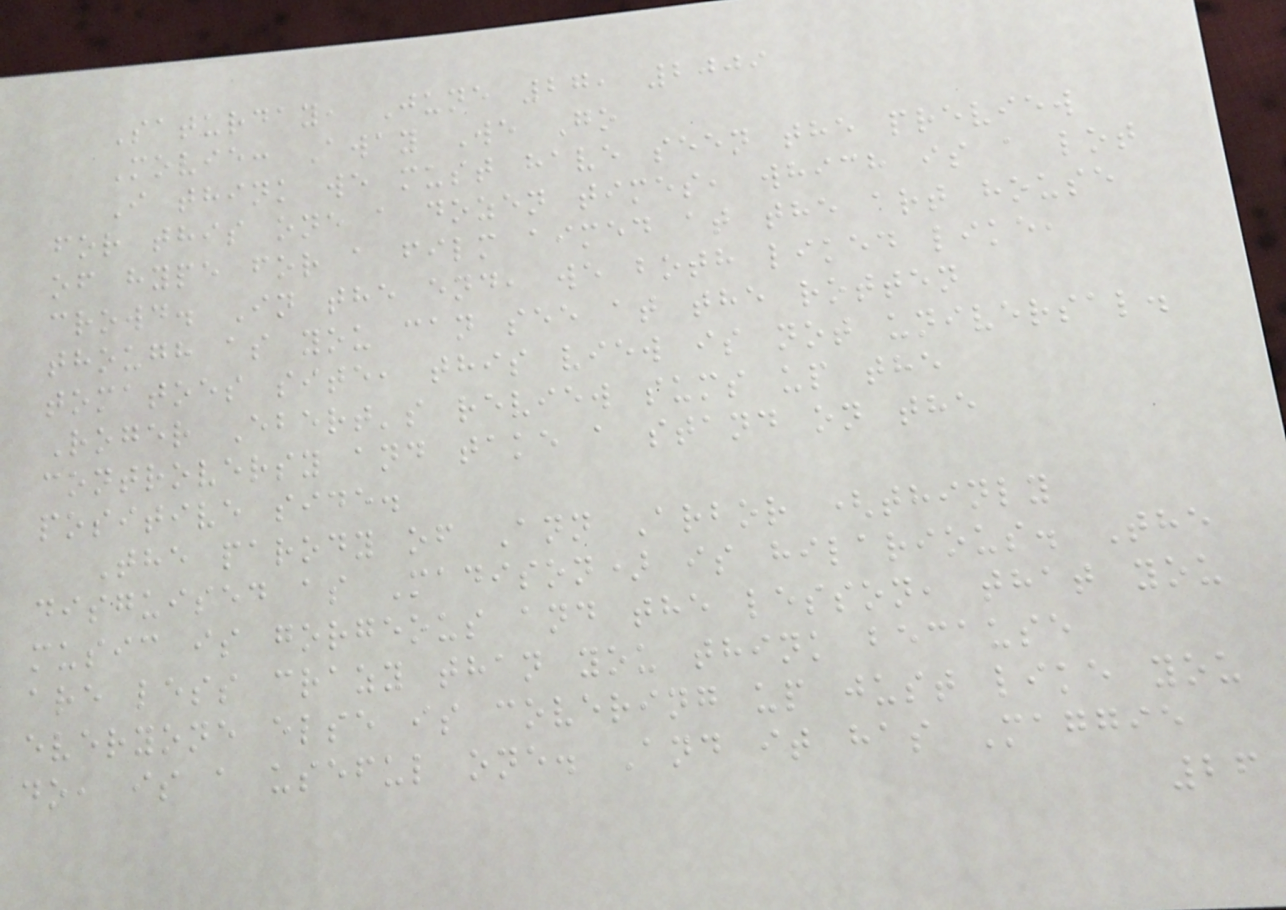Saturday, June 27, 2009
Movie: Away We Go
I think we must have seen the preview
for this one a dozen times, which is a lot
of hype for a film aimed at the art house
crowd. In the end, we both liked like,
though as you can see at the rotten
tomatoes site, this view is not universal.
Roger Ebert's review sums up the
controversy and take a stand on the
positive side.
The parody of Ann Arbor (thinly
disguised as Madison) is hilarious. The
music is gorgeous and the lesson, that you
are less crazy than you think because
everyone else is covering up just like you
do, is a useful one. And it has Maggie
26
